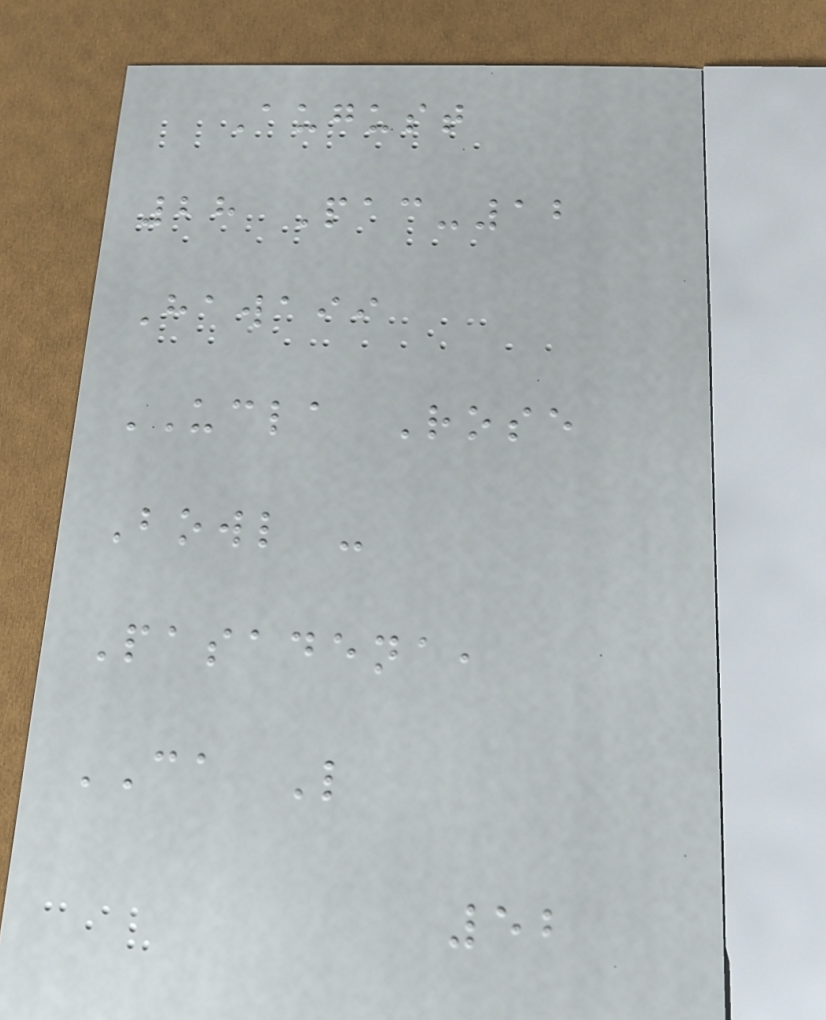August
28 Pac-12
Hawaii
UCLA Rose
Bowl -
Pasadena,
CA L
52
